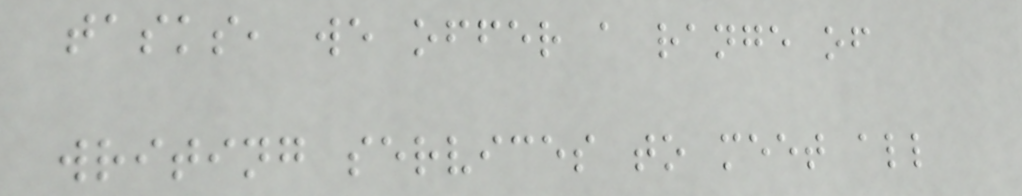tasks, we offer a range of
writing services to meet all
